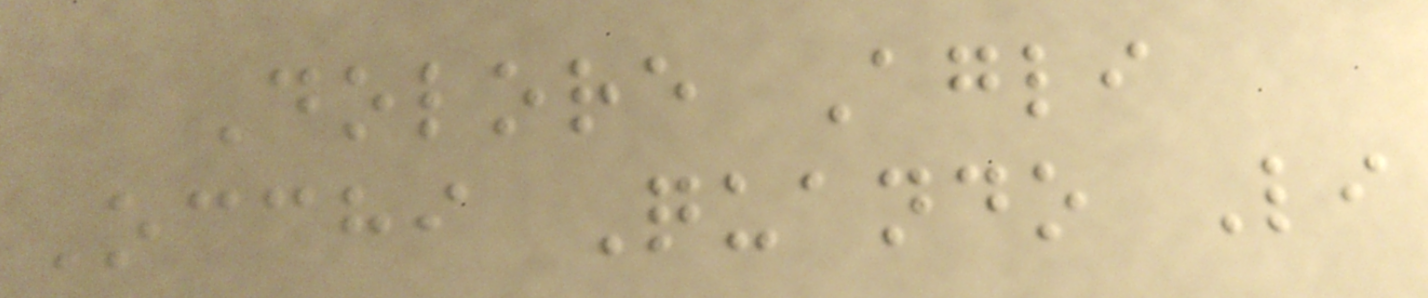Dolore Agli
Occhi Quando Li
